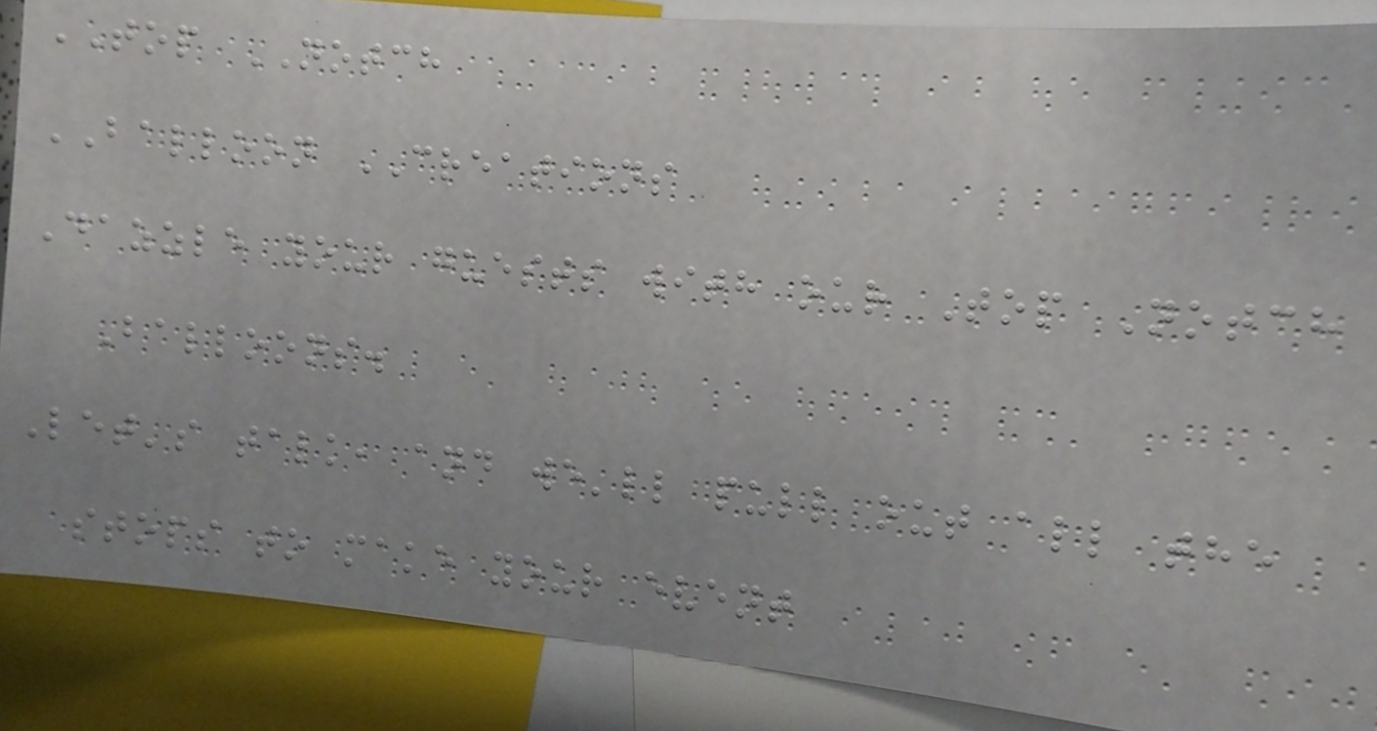TOP NOTCH
BALLOON CREATIONS
Dazzle your guests with our Top Notch
Balloons.
Let's talk, and we'll pull out all the
stops to make your event
